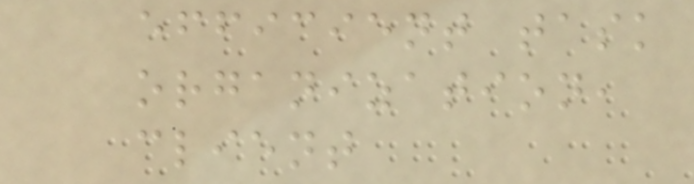efficient task
organization,
client
